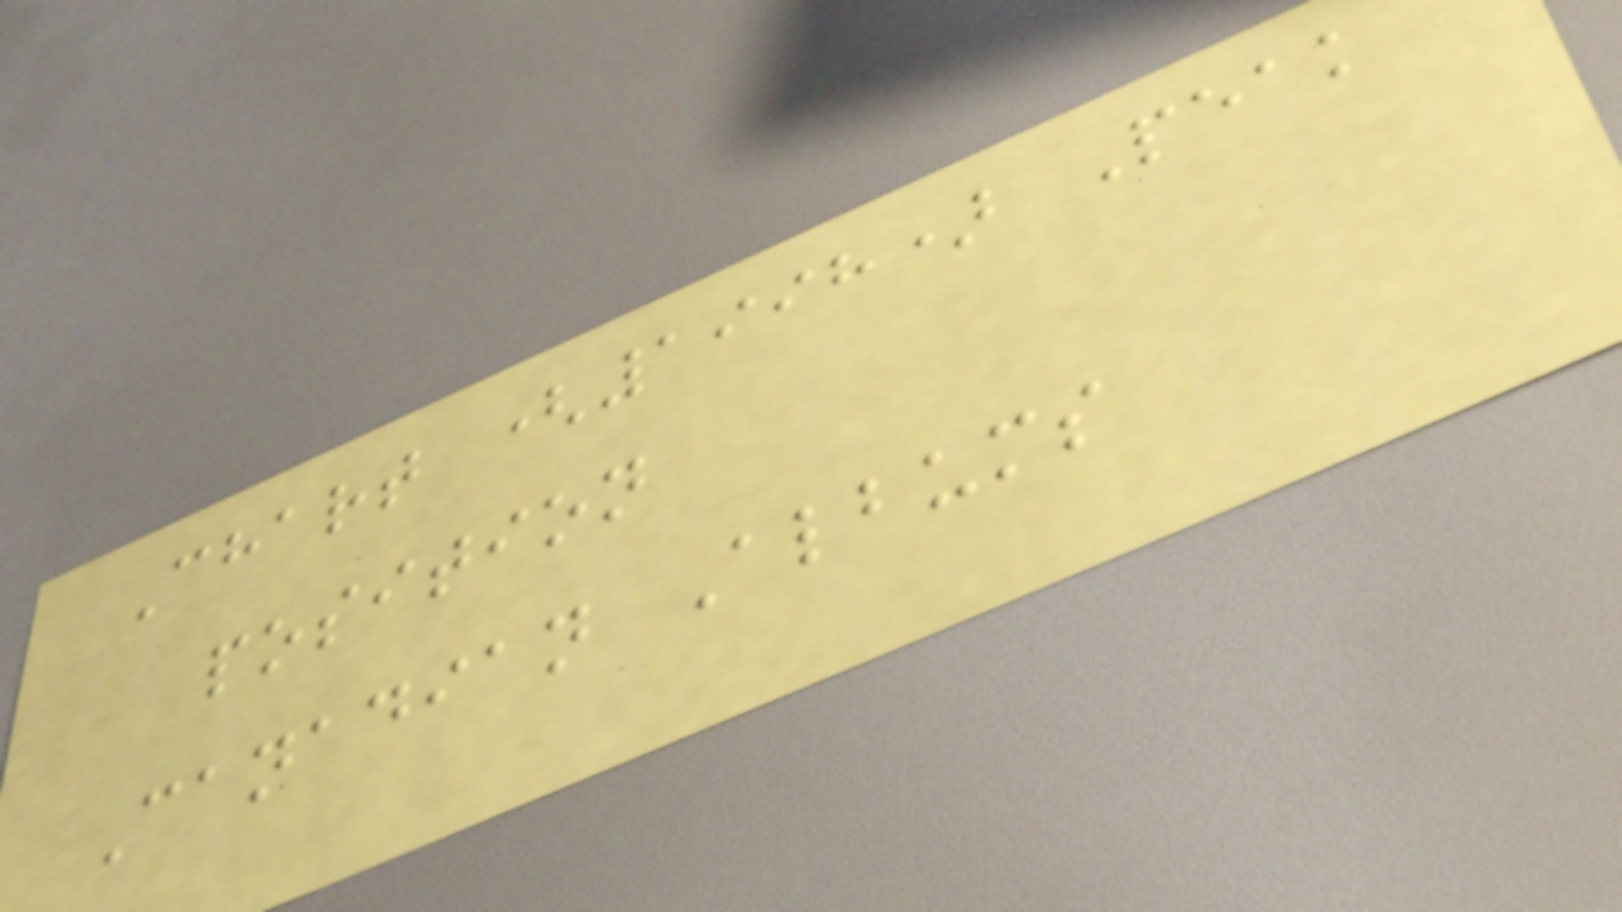Chart (1998) Peak
position
Canadian Albums
